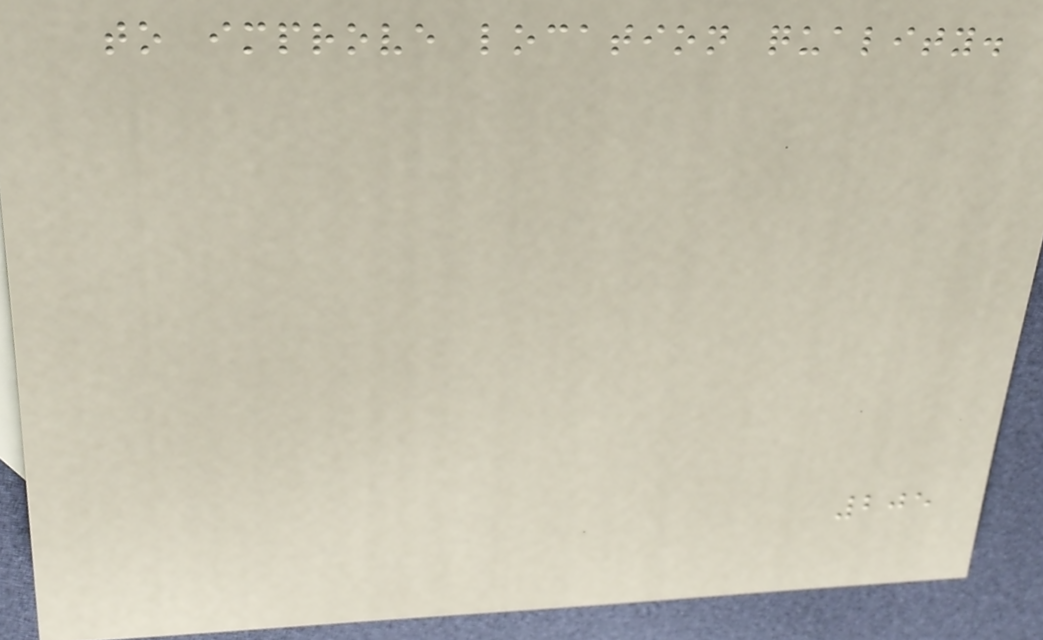to improve location quality.
205
